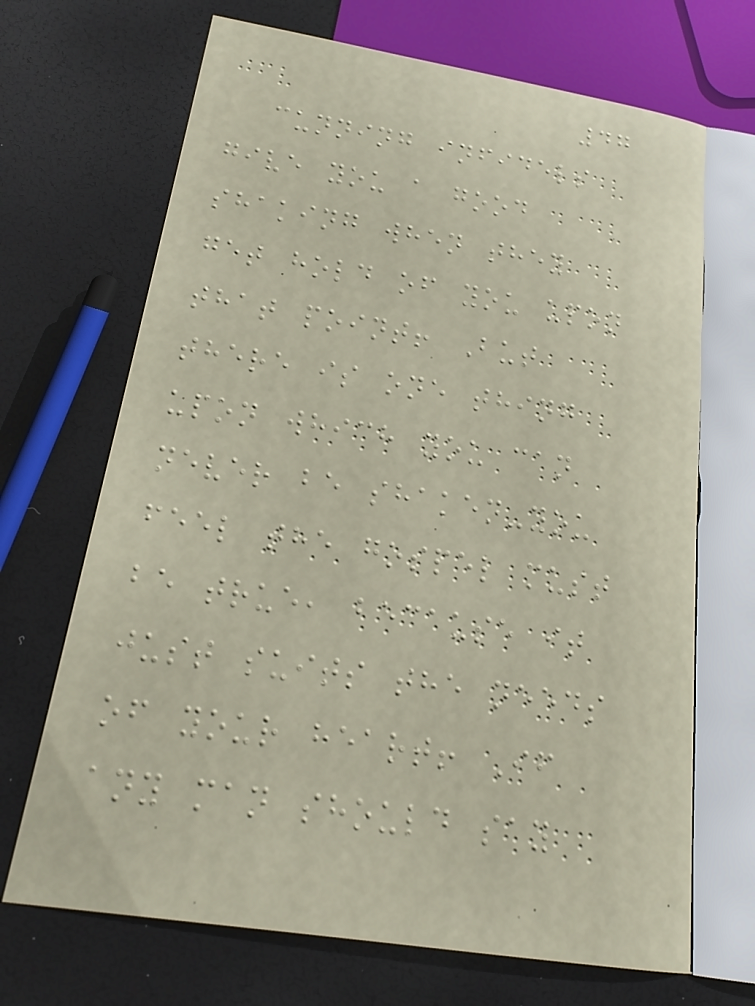47
cunning infidels
give you a good
shaking when they
get hold of you upon
that point! But
there is one thing
upon which you can
never be shaken-you
feel the gospel must
be true, because it
just suits the needs
of your heart! If
any man should say
